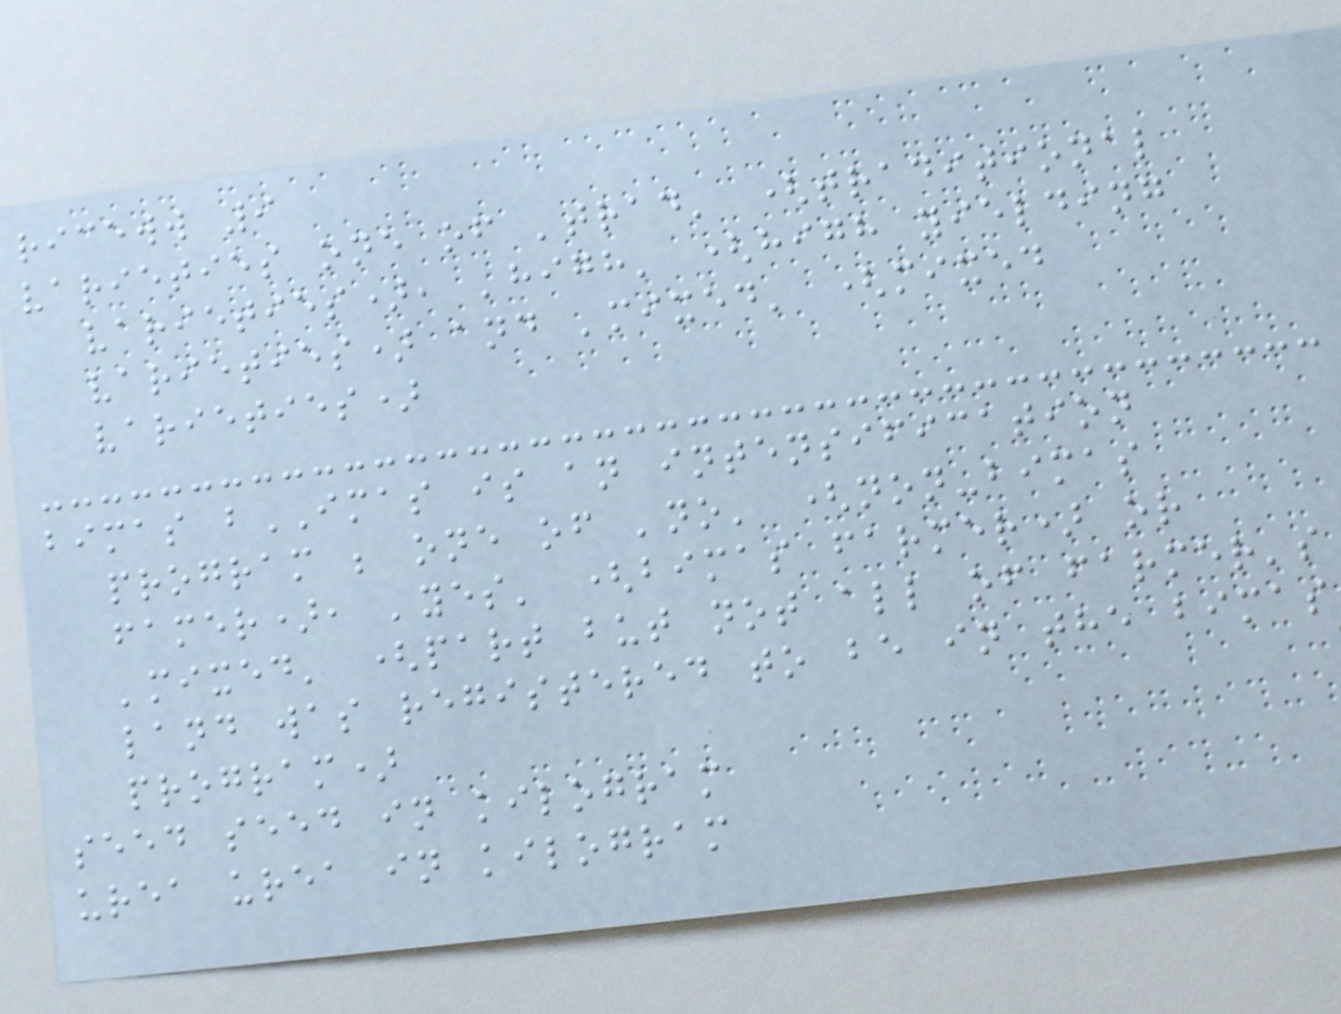riceww 9
varieties one of 'trad' (traditional
varieties), 'high' (high yielding
varieties) and 'mixed' (mixed
varieties)
bimas bIMAS is an intensification
program ; one of 'no' (non-bimas
famer), 'yes' (bimas farmer) or
'mixed' (part but not all of farmer's
land was registered to be in the bimas
program)
seed seed in kilogram
urea urea in kilogram
